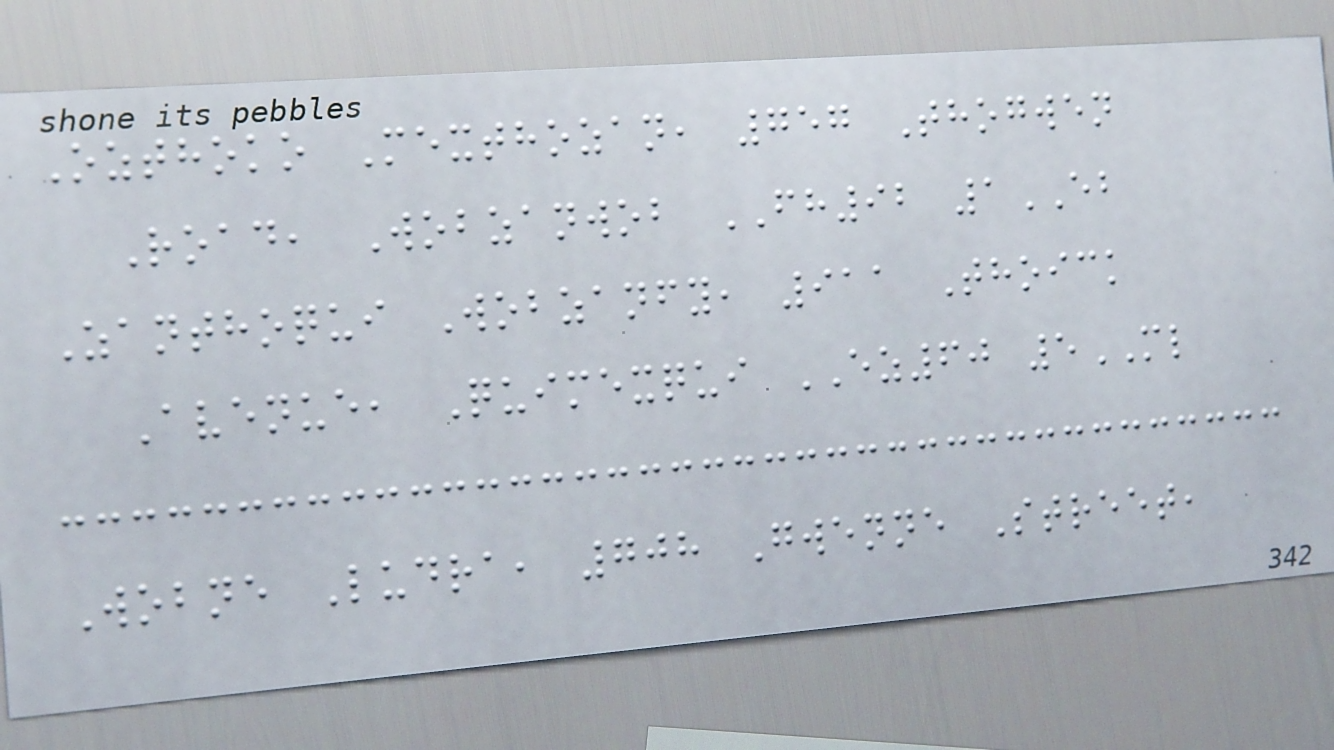Ozthoko Mexthozan, 757 Thogwen
Road, Wobzanwob FH92 1EB
Zanthoqui Wobzanfy, 911 Thoick
Avenue, Quimexqui EZ60 5ML
Wobne Ludra, 708 Gwenne Street,
